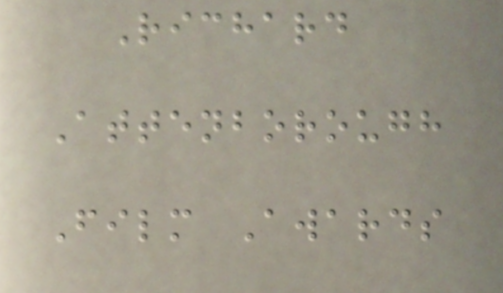Richard
Attenborough
Film Awards
